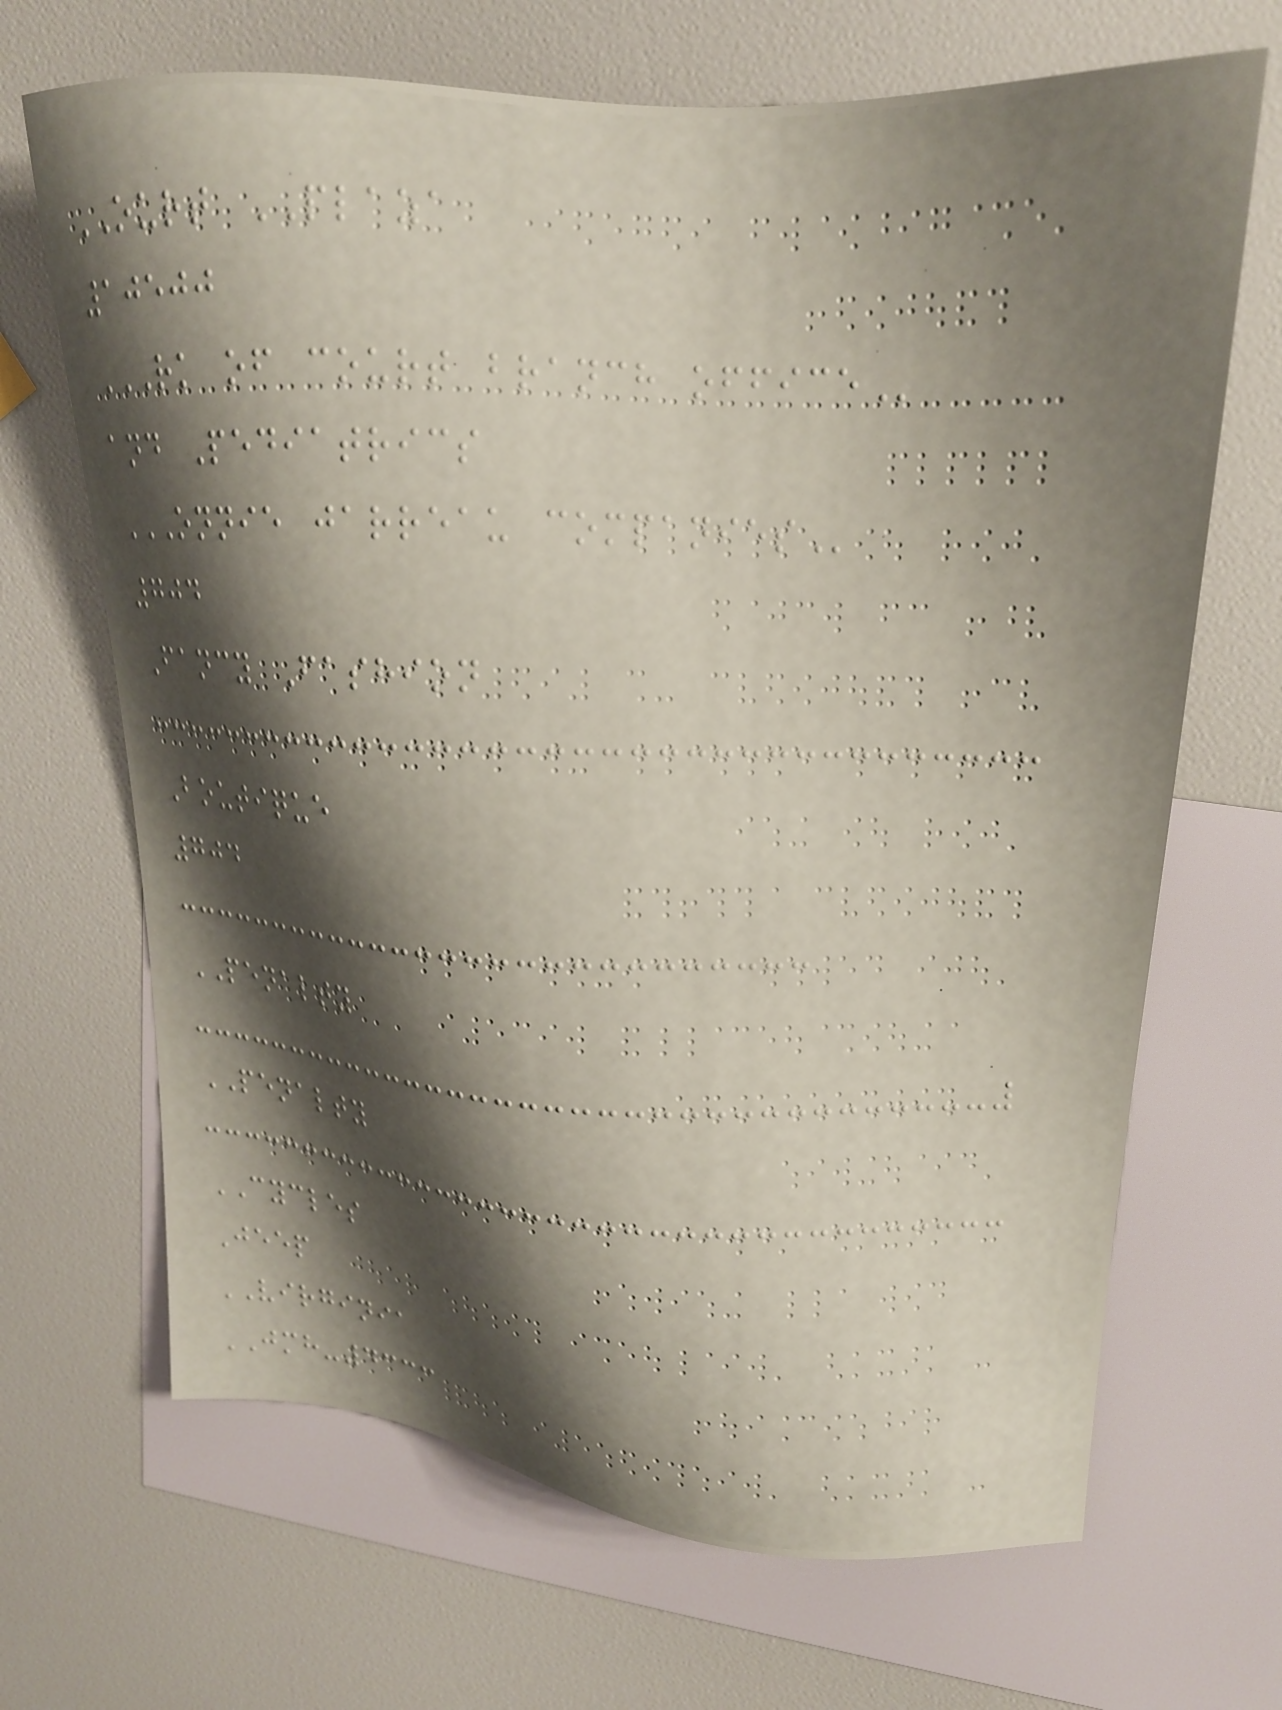OURT PLAZA
10500
RK OF COURT BRANCH OFFICE
and Pediatrics
ONNIE JARREAU COMPANIES
704
Fancy Fashion
Boutique
704
PENALTY
PENALTY
CYCLES
Jeep
VIRGINIA
JMH-4333
